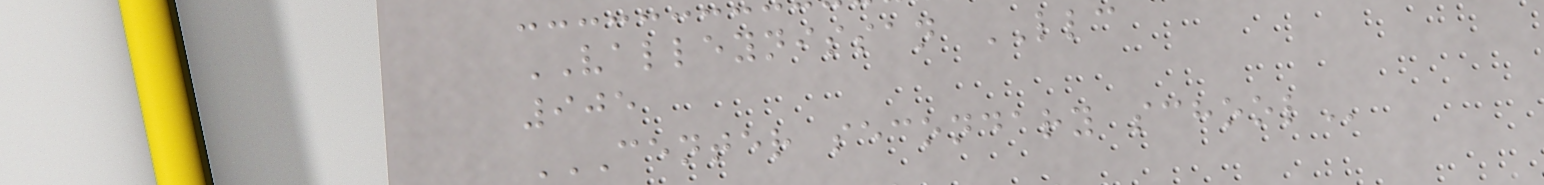VALLEYNISSAN LLC
905
CENTER SECONDARY SCHOOL
